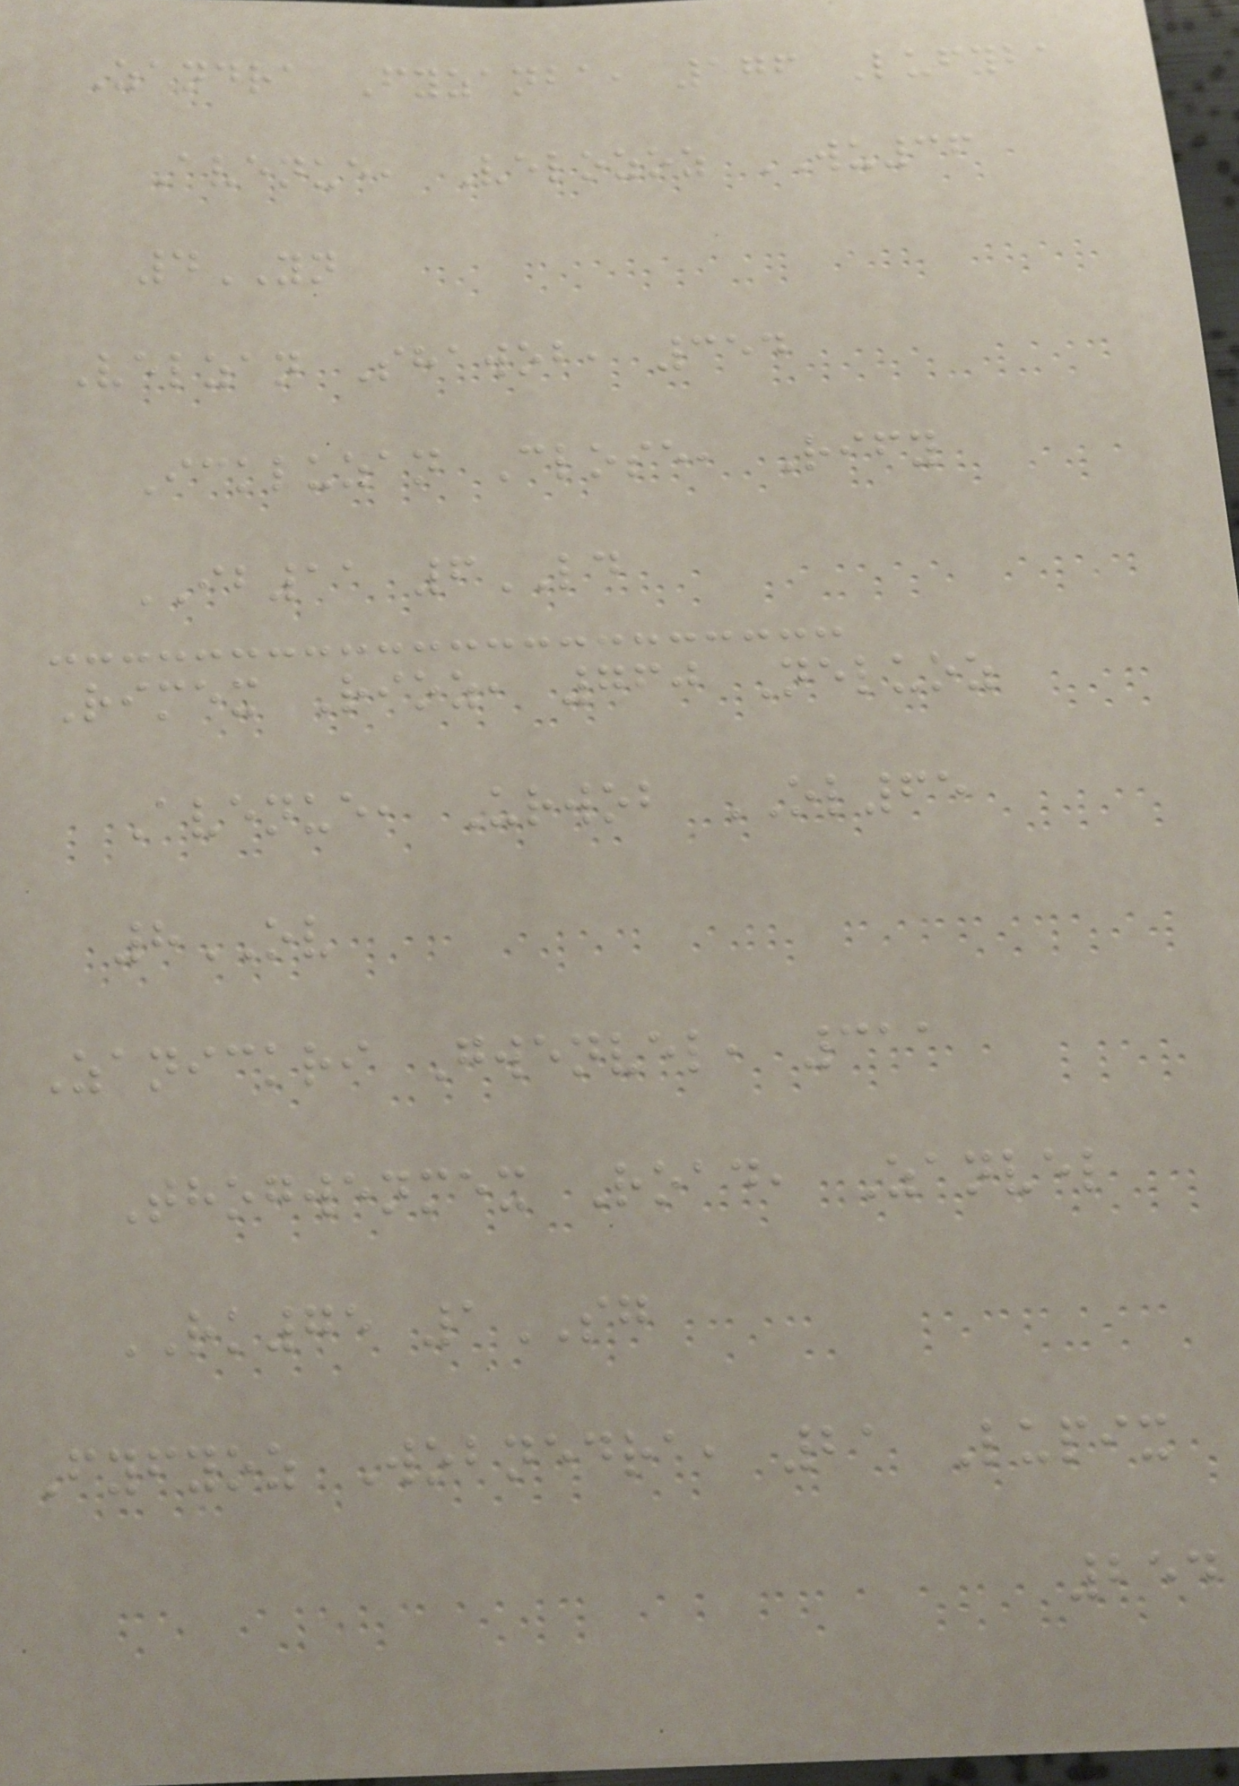Zandra Fyzanba, 176 Lufyba
Avenue, Velozoz WU36
4YN
Velzan Shawob, 354
Ickluzan Close, Rify
IB11 6LD
Rimex Rioz, 760 Neluoz
Avenue, Urwob OL65
8OV
Zanickri Gwenvel, 311
Thogwenmex Road, Zanvel
RK75 1SG
Fyfyoz Wobnedra, 21 Lupix
254
